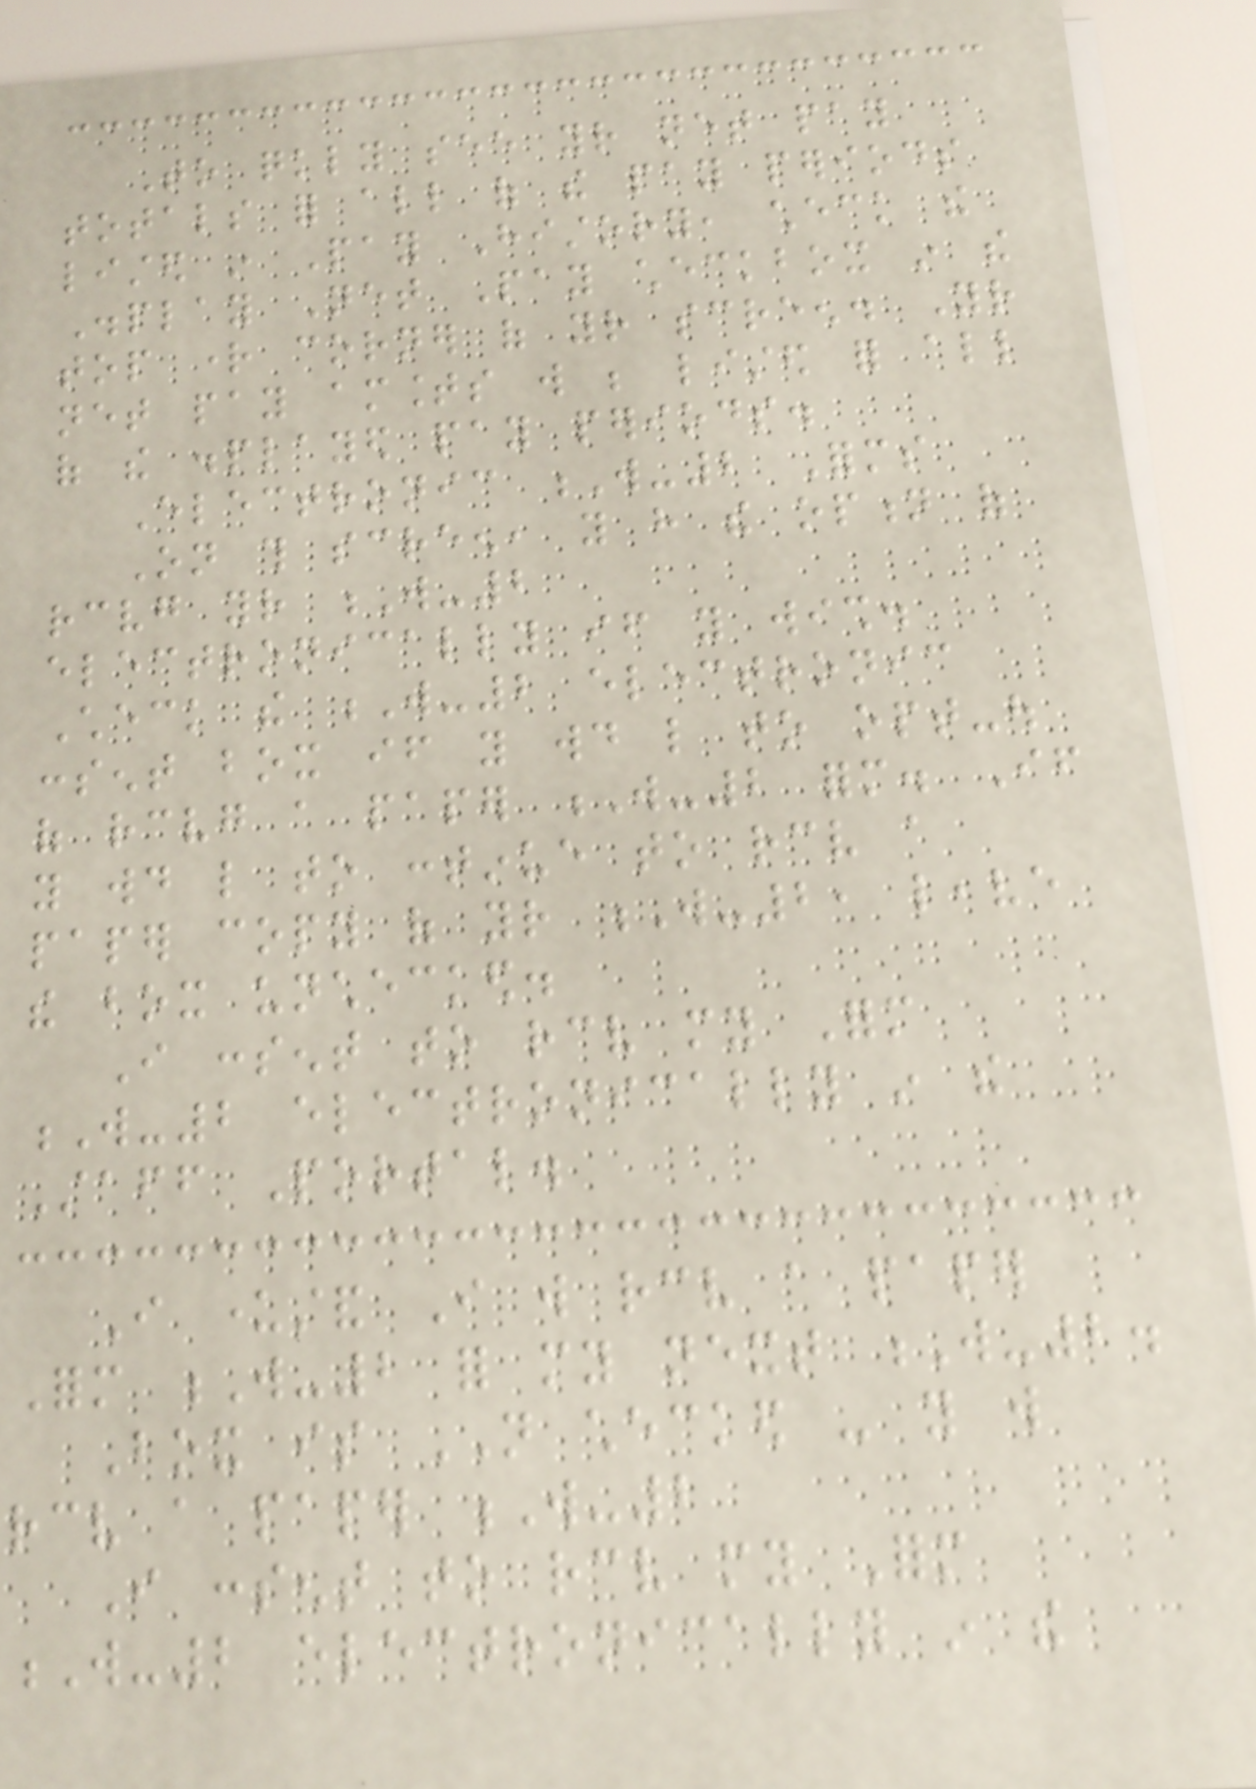To quickly see your net pay
totals for all of the pay periods
listed in Pay History, check the
Display Net Pay checkbox in the
top right corner of your screen. Your
net pay amounts will be listed for all
of the displayed pay periods.
Electronic W-2 Forms
On this screen, you have the option of
receiving your W-2
electronically if you wish.
Check the W-2 electronic
consent box if you would like to opt-out
of receiving a paper W-2 form. If
you would like to continue to receive a
paper copy of your W-2, leave
the box unchecked.
I consent to receive my Form
W-2 electronically in the
Staff Portal.
I understand I will receive a paper
Form W-2 for my next W-2.
Box is NOT checked - you will
receive a paper W-2
I consent to receive my Form
W-2 electronically in the
